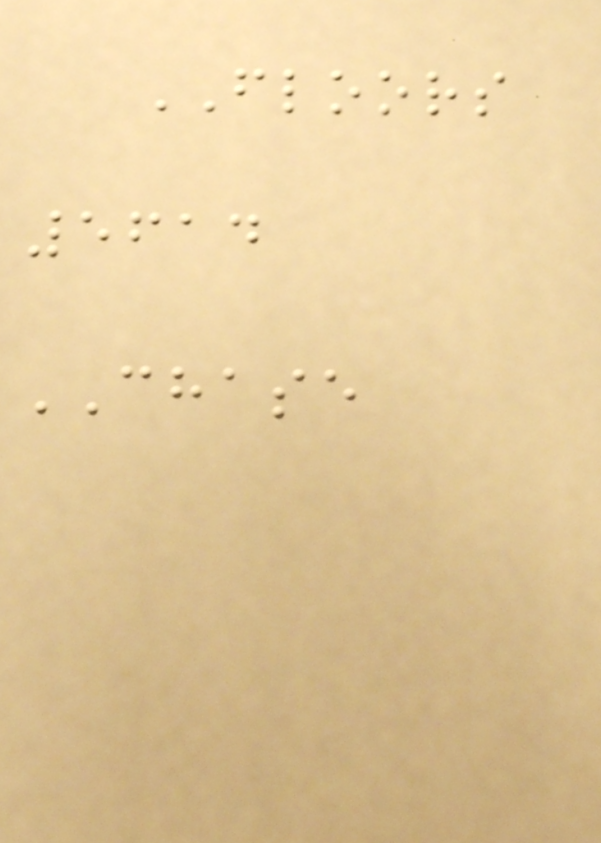FLOORS
5614
CHASE
